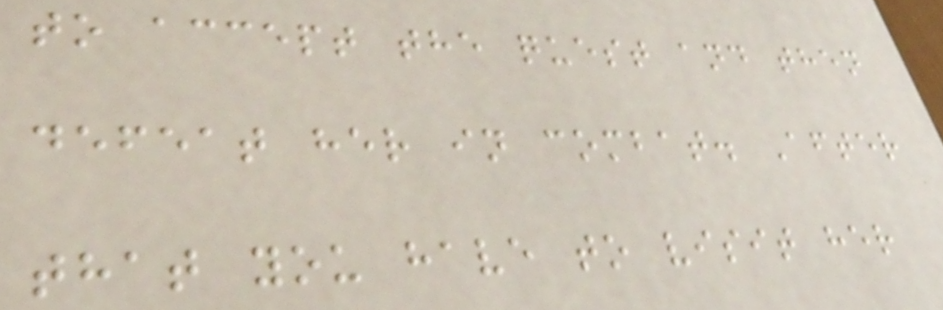to accept the quest and then
defeat her in combat. After
that you have to visit her
